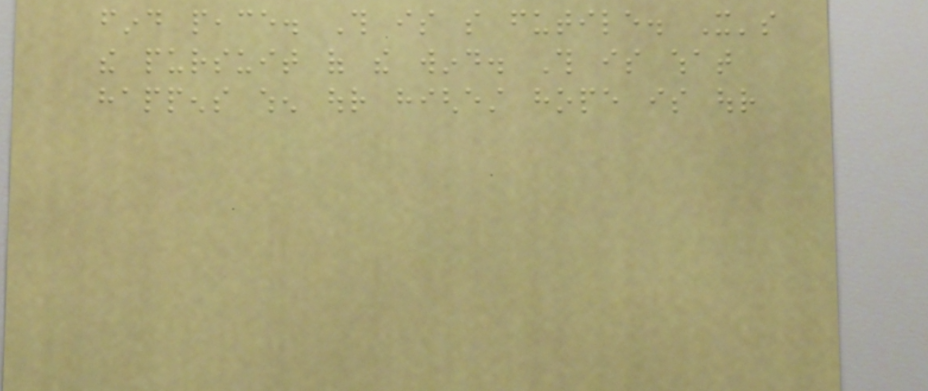find peace. This is so futile. It's
the pursuit of the wind. This is what
happens when our highest hope is our
